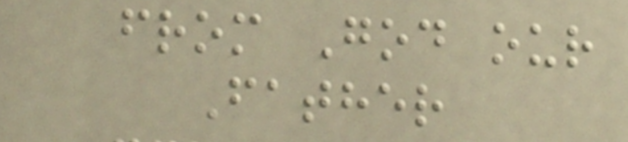from God our
Father
